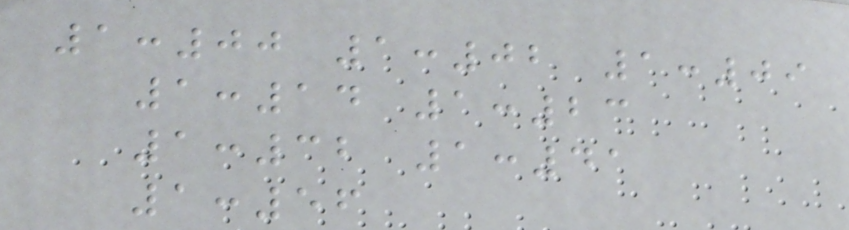1:00 1:02 1:09
1:14 1:23
1:32 1:41
1:56
